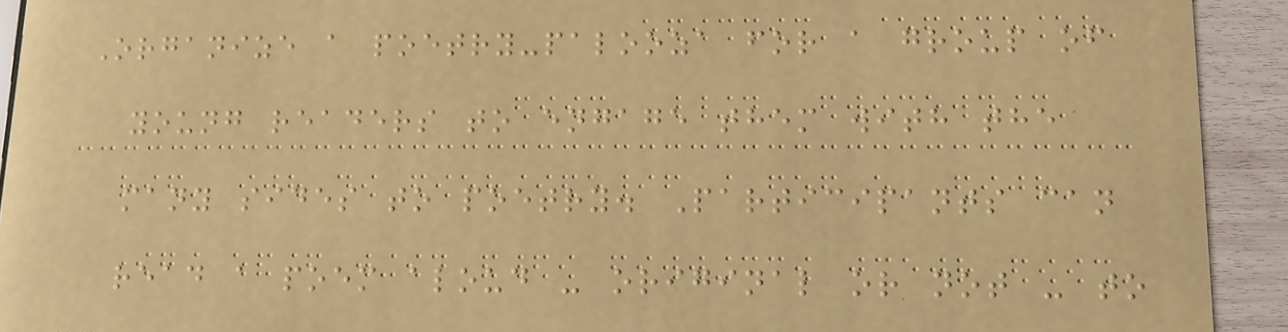Organize a poetry-palooza for a group of
young readers to engage them with the
many sides to poetry. Participants can
read a poem aloud - original or not - to
